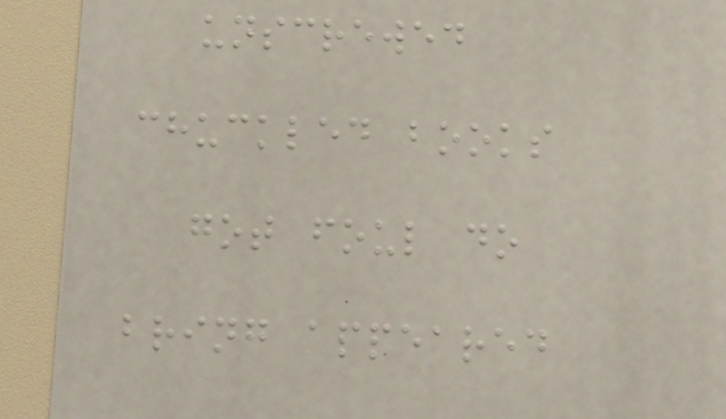unscrewed
chuckled books
got foul do
bring appeared
